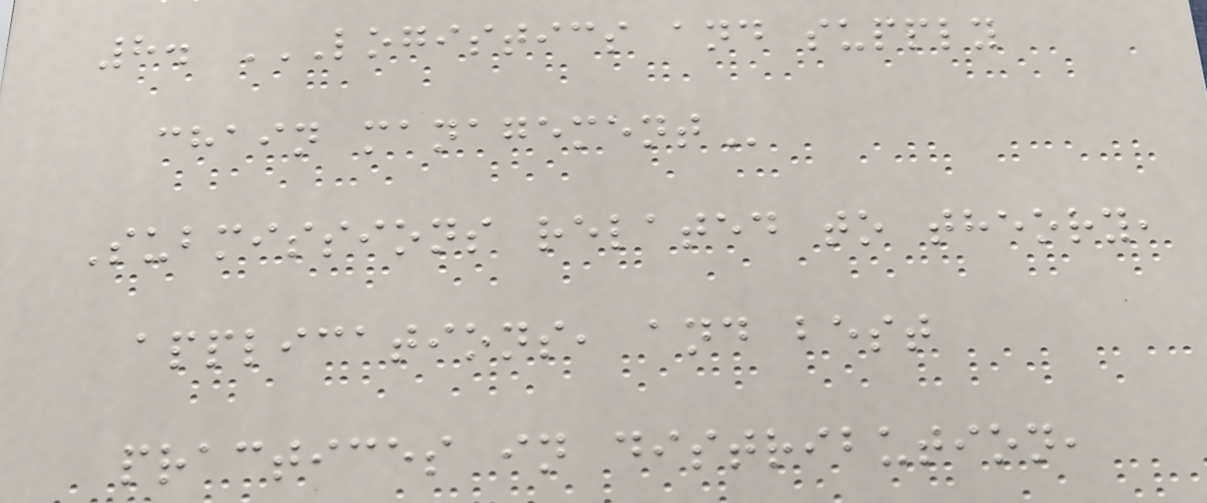8. LOGISTICS AND SUPPLY
CHAIN MANAGEMENT
Submissions related to theory,
applications, and best
practices in distribution,
